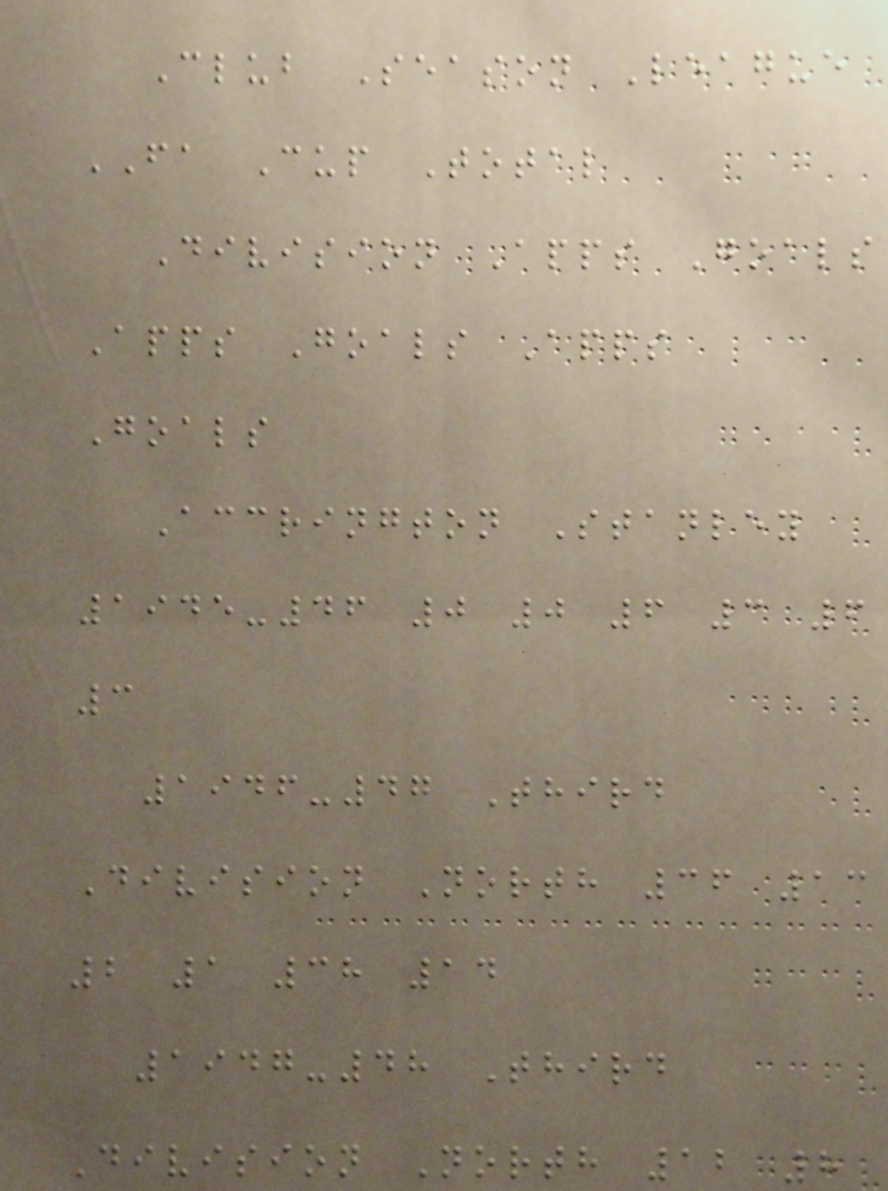Club Season League
FA Cup Total
Division Apps Goals
Apps Goals Apps
Goals
Accrington Stanley
1945-46 0 0 6 3 6
3
1946-47 Third
Division North 36 13
2 1 38 14
1947-48 Third
Division North 12 8
